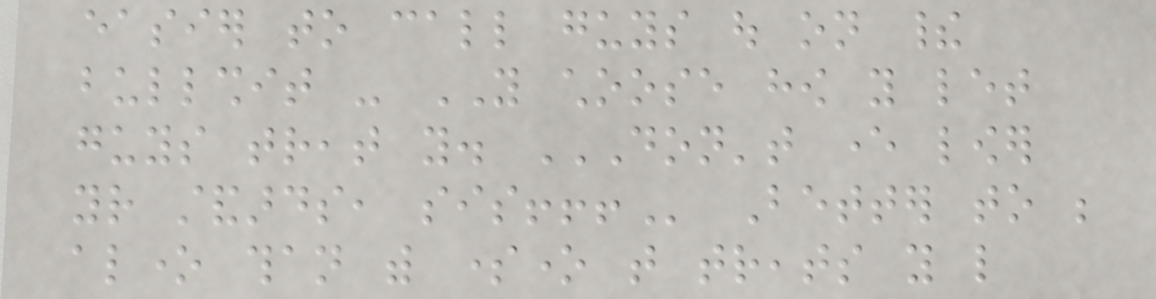easier to call guys out on their
bullshit - YOU choose how you let
guys treat you. DON'T EVER LOWER
YOUR STANDARDS, SIS!!! Better to be
alone than with someone that treats you like
